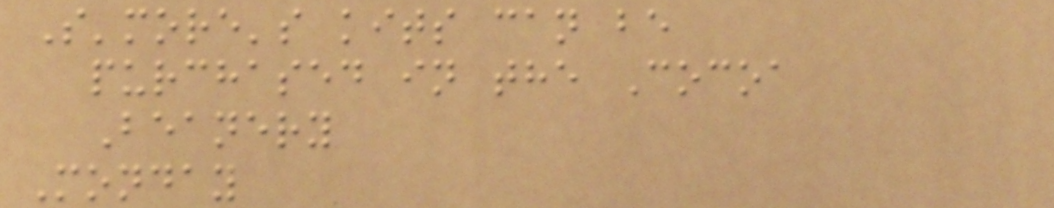S'more's kits can be
purchased in the Cocoa
Beanery
Monday
